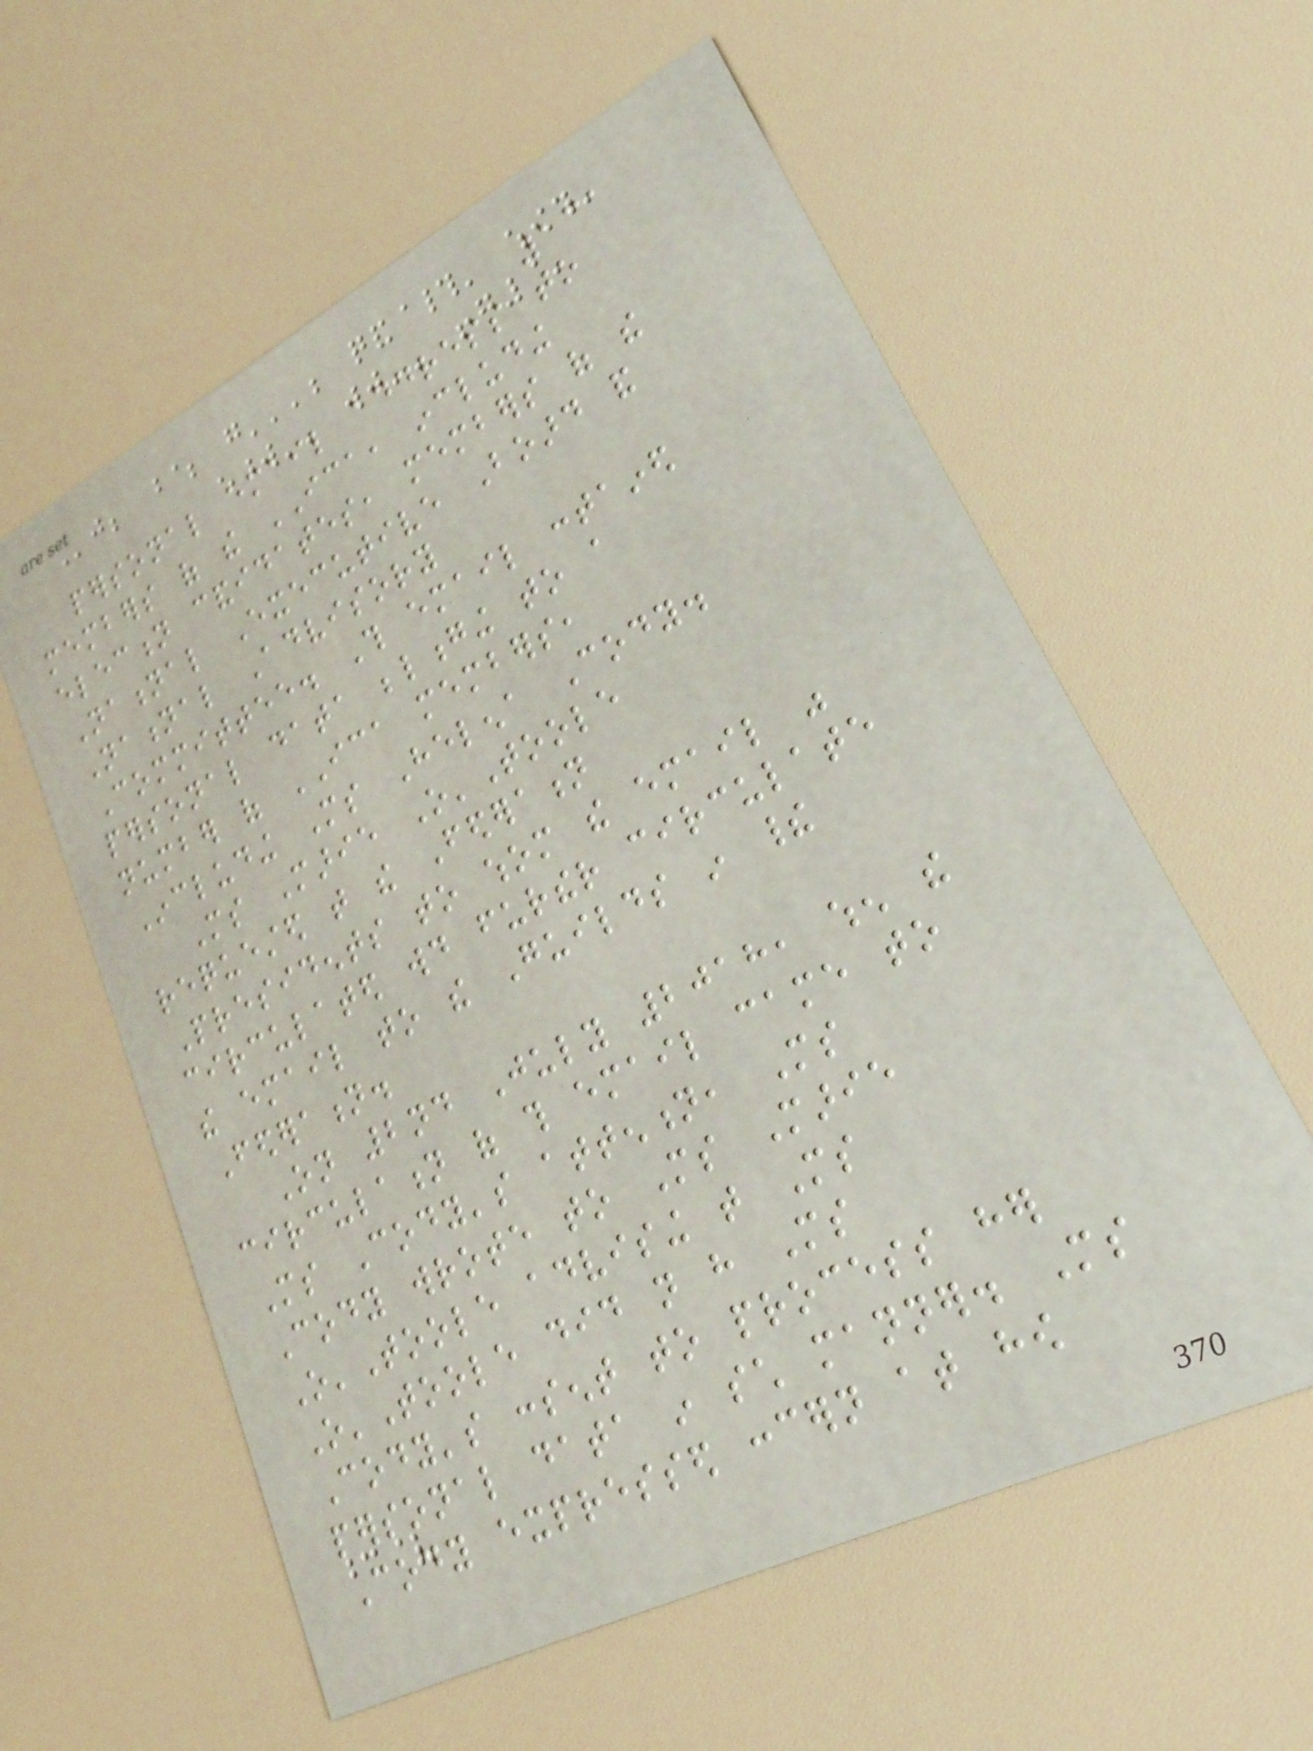131
personal email address to
members of the ICA, including
election candidates, members of the
National Executive Board and
National Advisory
Committee. This email contained
personal data belonging to a
number of ICA members,
Including Ms Helena Cody.
Ms Marie O'Toole
requested that the Federation
Presidents to whom the email was
circulated would further circulate
the email to the Guilds in their
Federation.
On 2nd July 2018, when the
circulation of this email came to
Ms Cody's attention, Ms
Cody wrote to Ms Marie
O'Toole advising that Ms
O'Toole did not have Ms
Cody's consent to process her
personal data in such manner. Ms
Cody expressed concern at how
